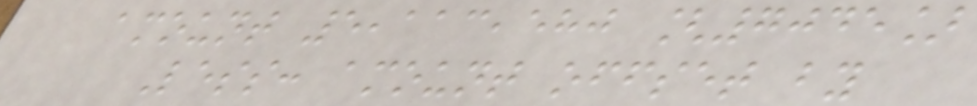amount 5,113,580 [7045]
Less: amount offset by
